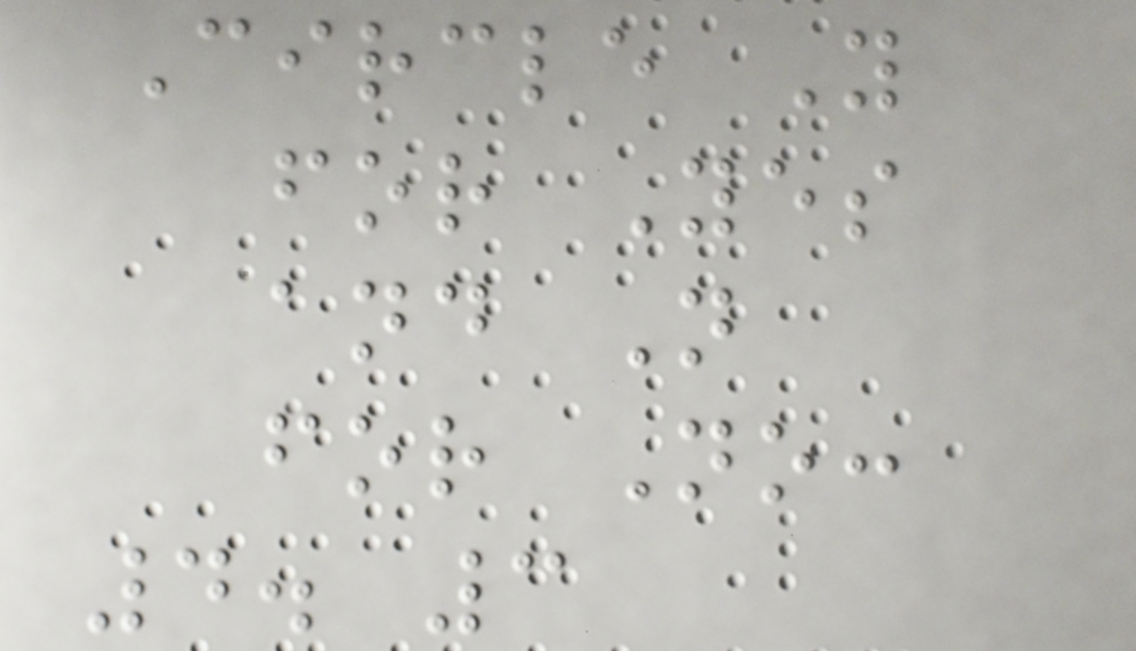Circle Y
for Yes
and N
for No:
4. 3
